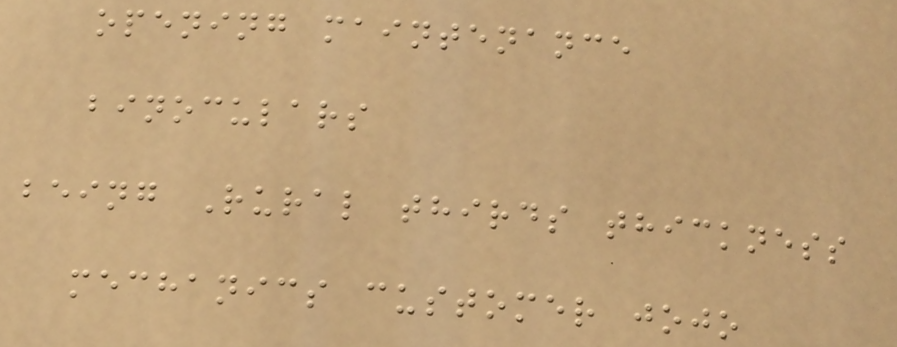opening maintenance
binoculars
being Rural thirds thickness
mechanics customer jojo
